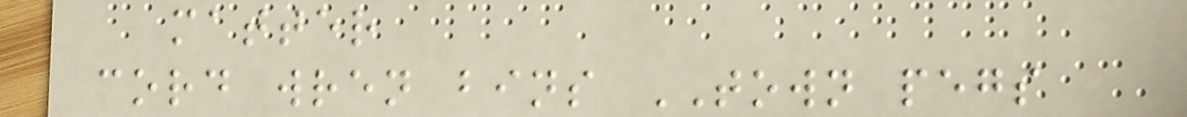matter
cord wren bins TOWN pegs
